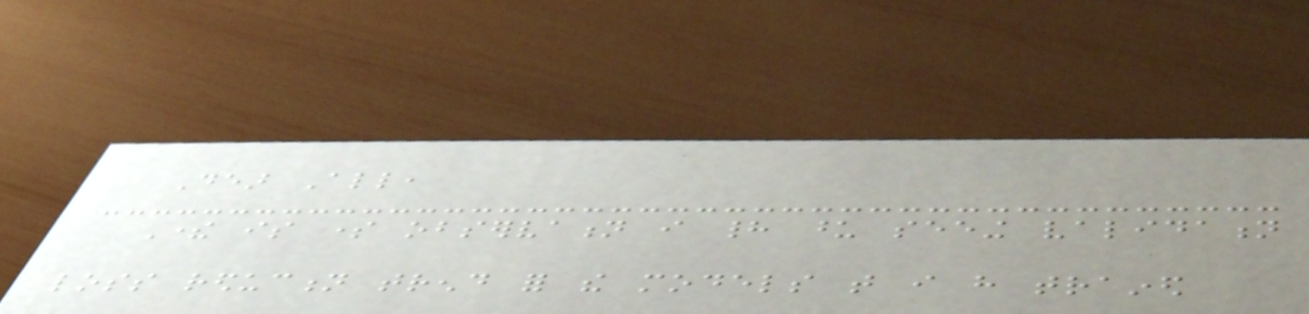Dear All,
There is some observation i had upon seeing validation
loss reduction trend for the models that i have trained
